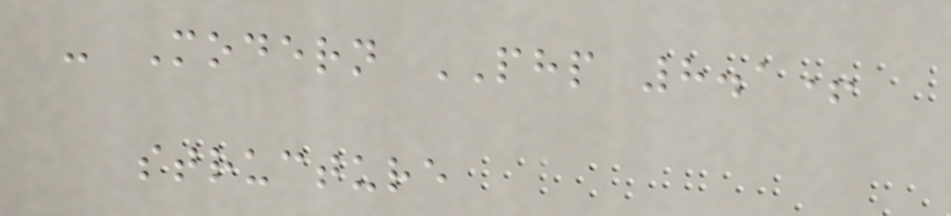- Modern PHP 8.1+
structure
